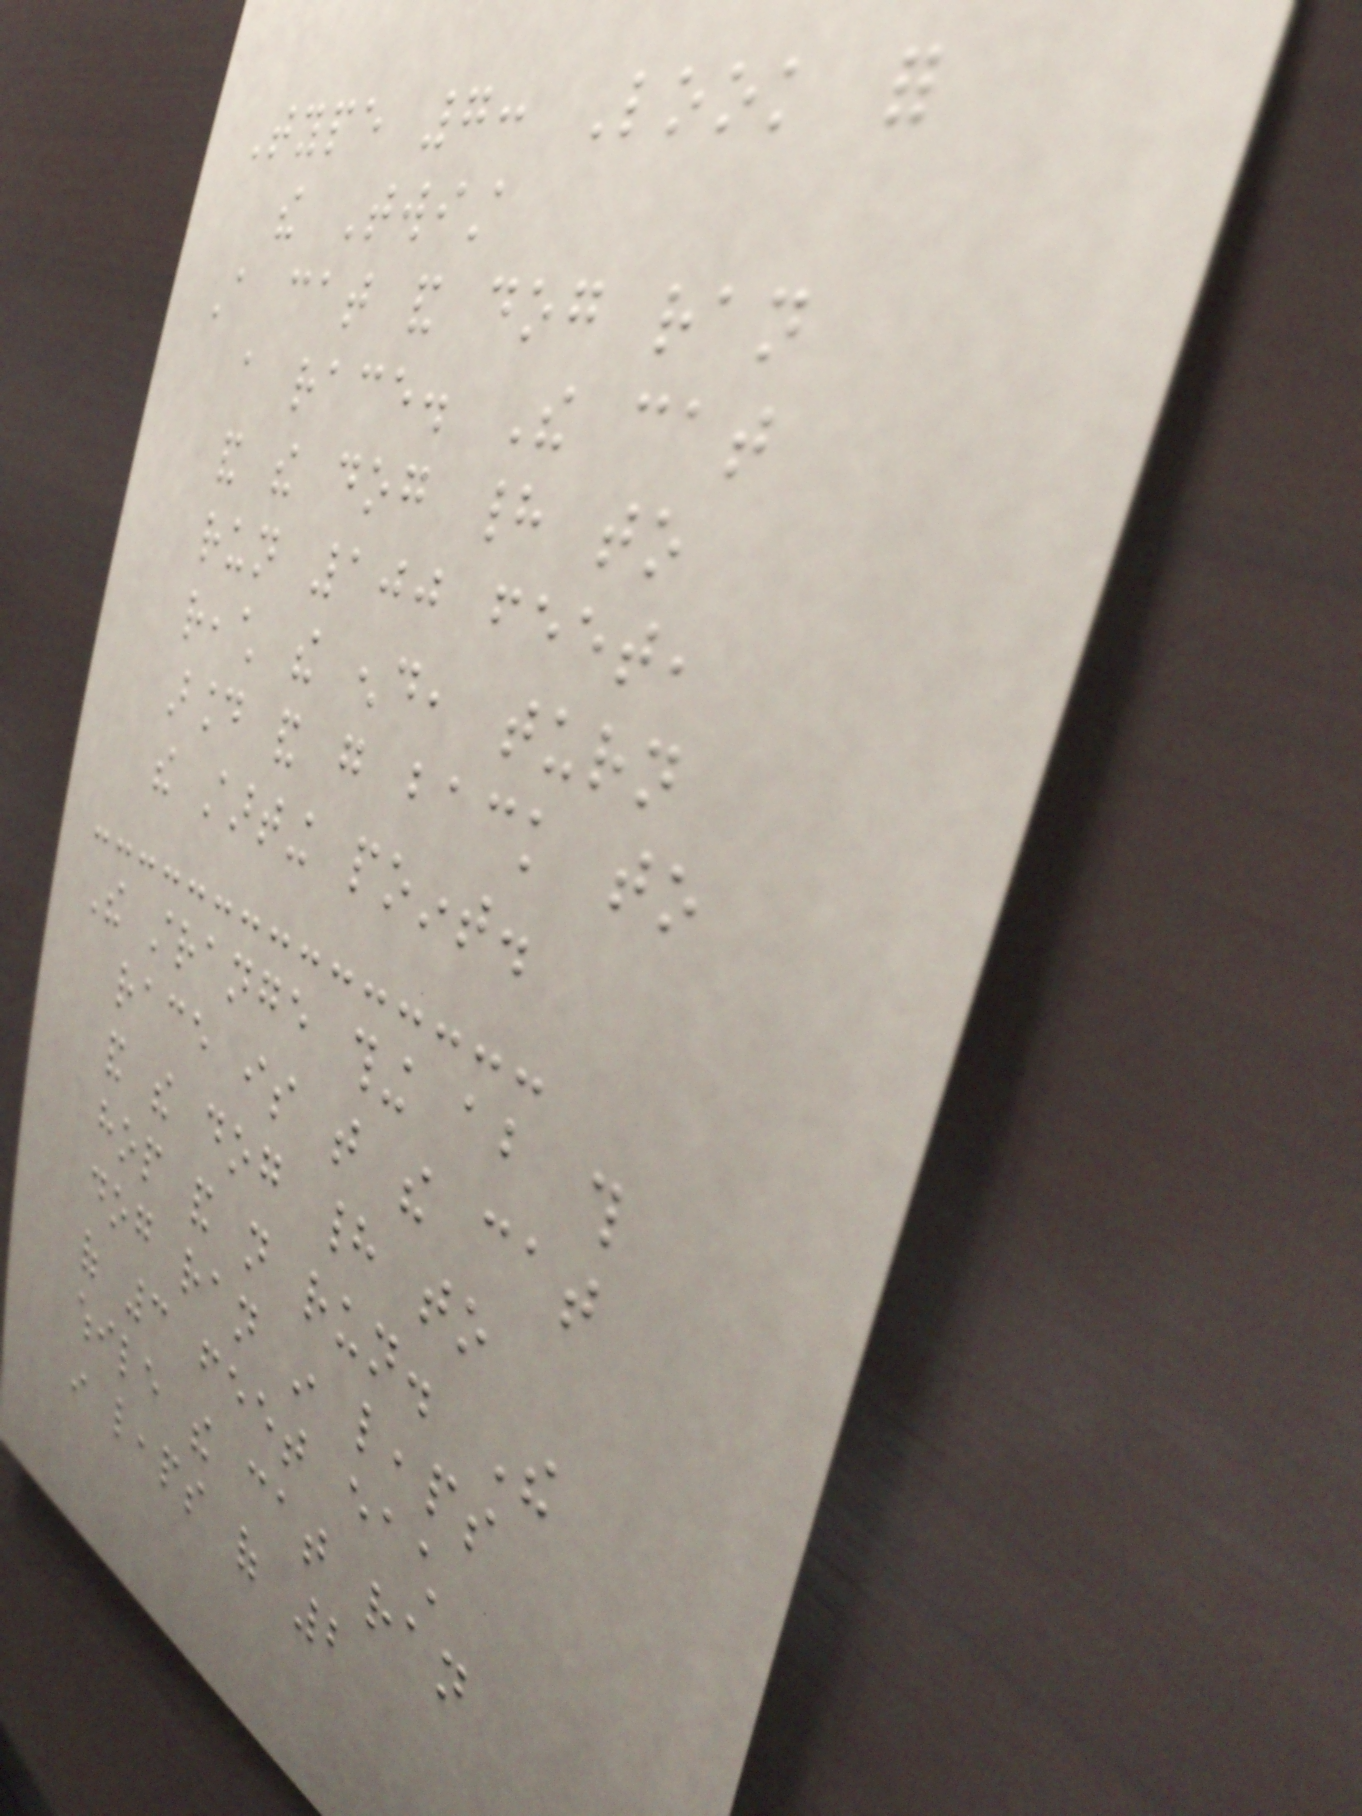Type 7: Look for
the Twist
A cat and dog ran
a race. The cat
and the dog had to
run 100 feet,
reach the end, turn
around and go back to
the starting point.
The strange thing about this
race is that the cat
and the dog had to
hop and not run. The
dog ran in leaps
of 3 feet each
while the cat ran
in leaps of 2
